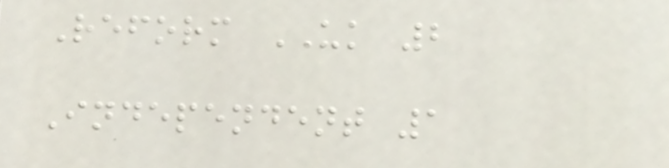Reform UK 2
Independent 1
